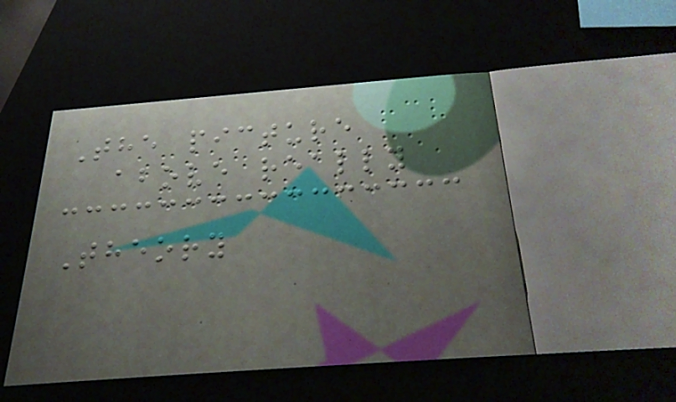The picture
above really
Theory
